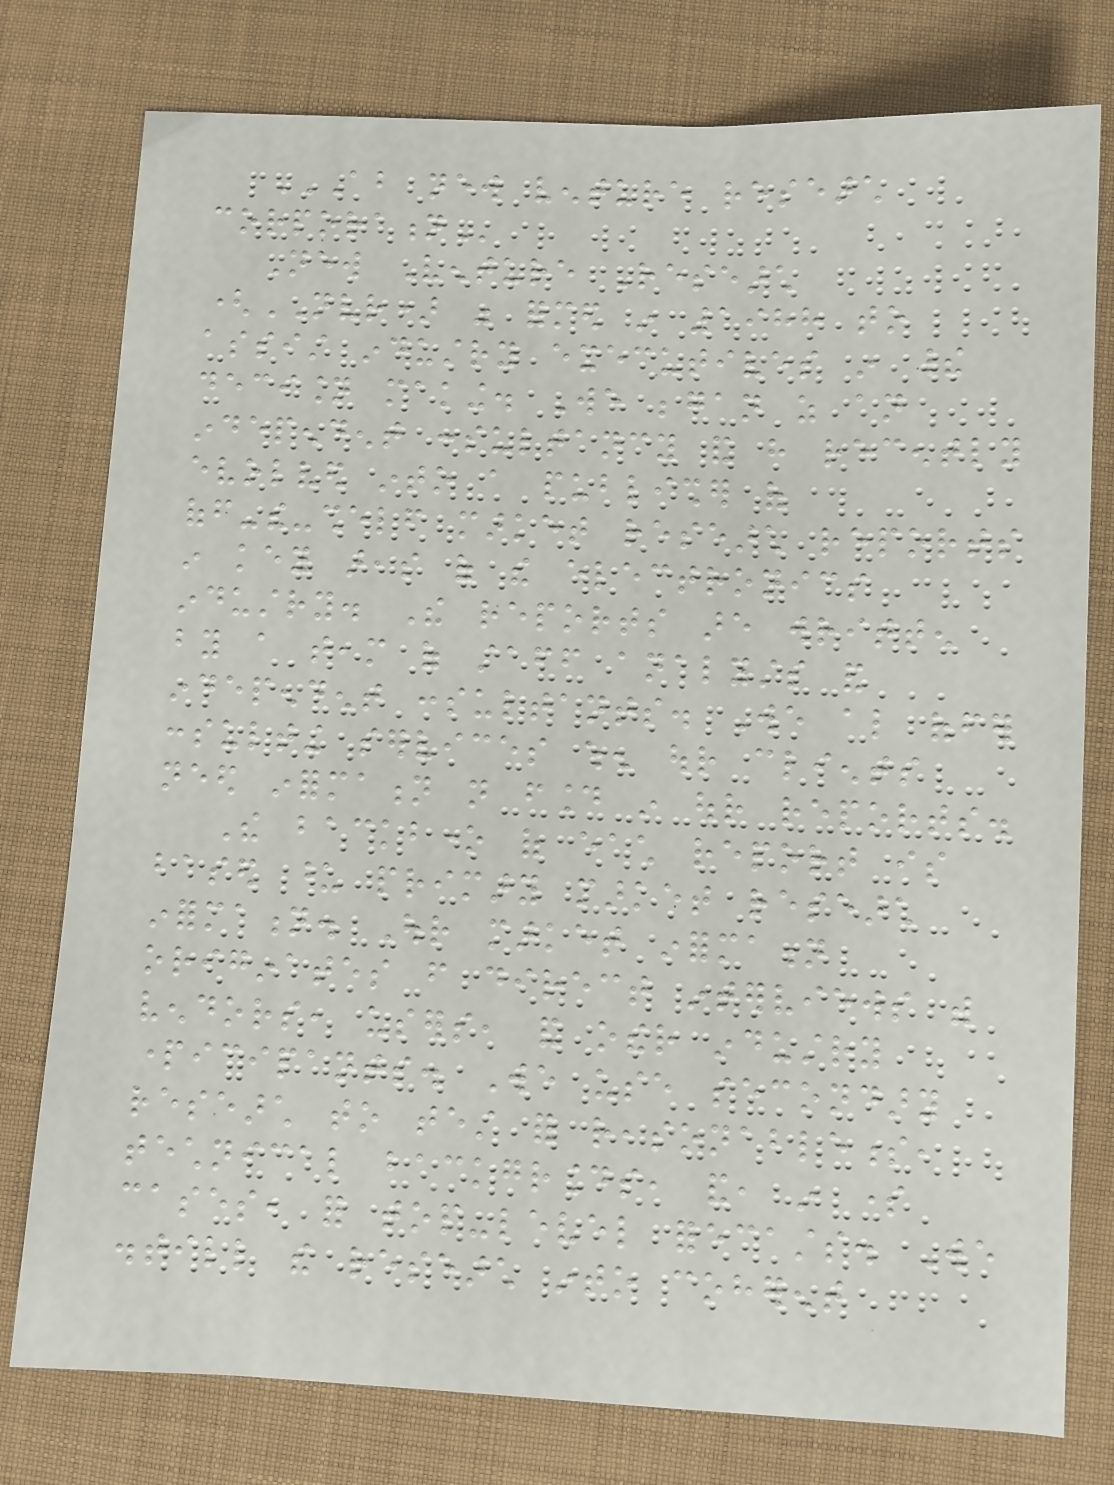ABOUT NEW VENTURE RESEARCH
CORPORATION
New Venture Research
(NVR) was formed in 1988 to
assist industry executives in their
decision making. We began as an
independent consultancy and have recently
evolved into a publisher of
off-the-shelf market research reports
in key areas of the electronics
industry. The reports are written
by a team of staff analysts and
independent consultants. We also offer
consulting services when our clients
need information not found in our reports.
The backbone of each report is
based upon primary market research
information. Our market information
originates from direct interviews with
vendors, users, and other industry
participants. We use secondary
research to test for reasonableness,
technical backgrounds, and, in some
cases, for top-level forecasts. We
distill the research into coherent
